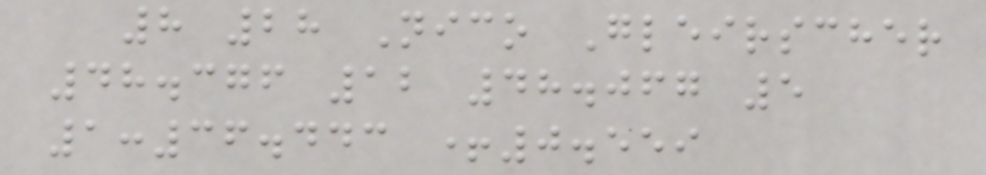8 28 Nico Gleirscher
48.376 12 48.067 5
1:36.443 +0.559
